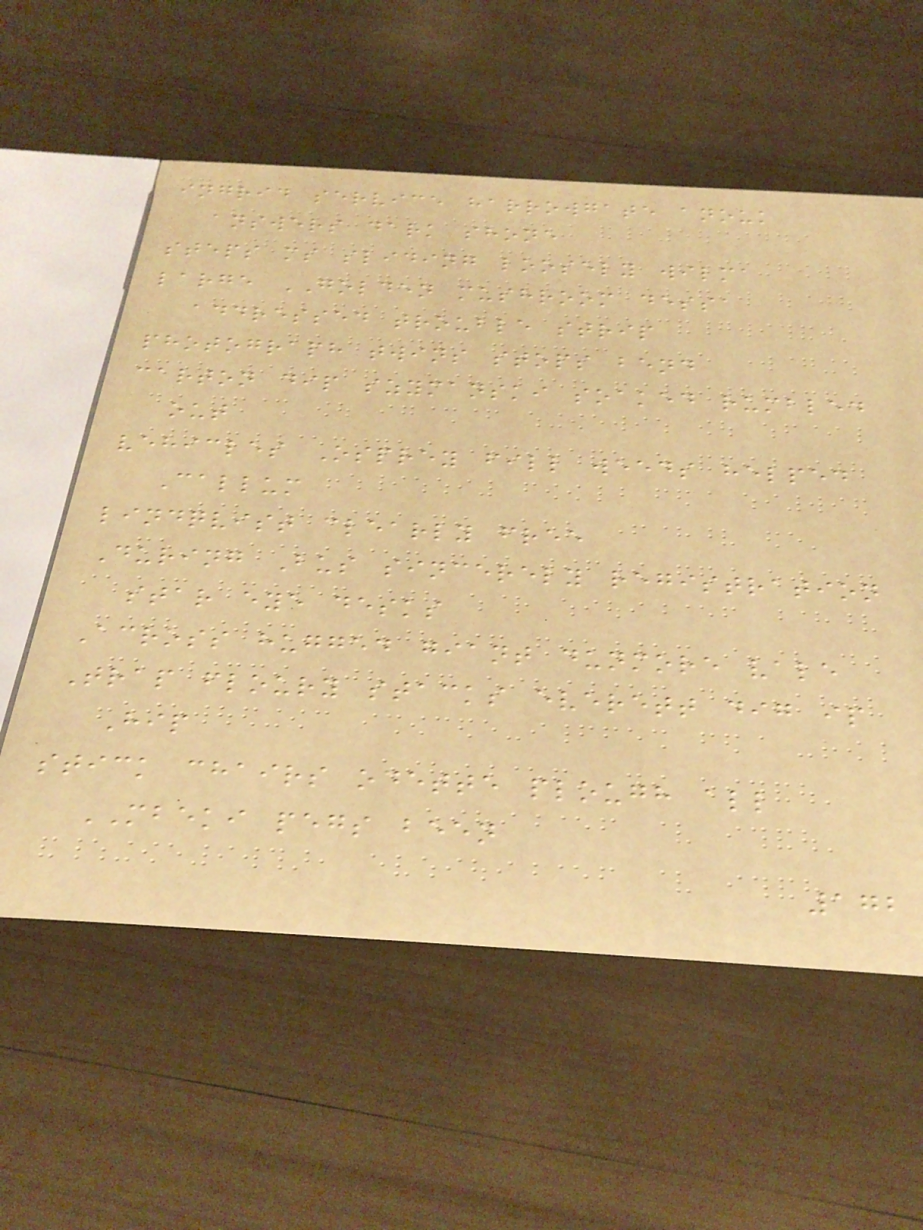ingrid service harrowgate anouk
answers dark shone
steps ms sliding loosely wilma
large GOLDEN mushroom dessa
addressed trouble strip
photograph twins stops bend
carton dip szymanski soaked rumbled
out
vehicles Osprey fill weeds helped
Callum
lindqvist clearly free
During Bus sincerely registration
star eye desks
Across hugged giant dunmore vale
Trap floury stacks everett dig ip
Hip
stick chairs odette plough all
MBEKI pegs been
172
